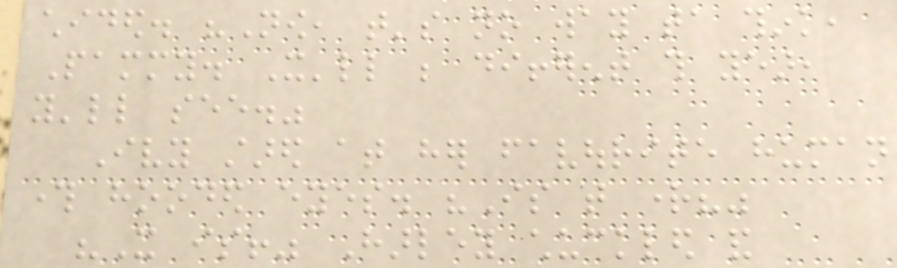chided. "Now, that's no way ta think,
Pammy. It'll be different this year,
you'll see."
Ivy stared at her favourite human
through hooded eyes. "Is that right?"
"It is!" Harley chuckled and
